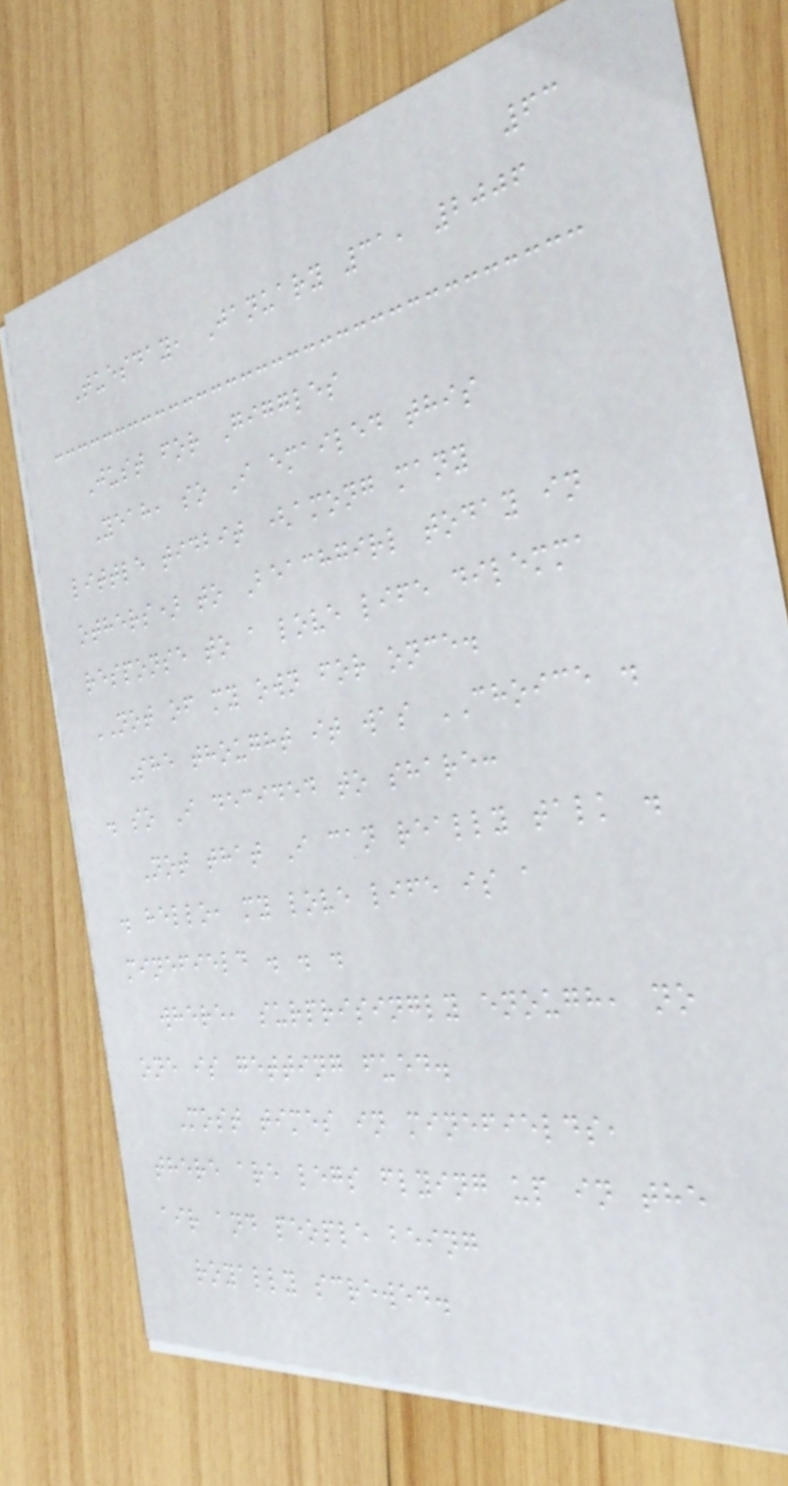63
Tuesday, January 31, 2006
Just for Giggles
Yeah, so I emailed this
little tidbit (among many
others) to Beachgirl today in
response to a love life dilemma
NOT of my own for once.
She thought it was CHOICE .
. so I decided to share:
Not that I can really talk .
. hello, my love life is a
minefield . . .
where, surprisingly enough, no
one is getting fued.
Most times in minefields,
there are legs flying up in the
air and people being
royally screwed.
